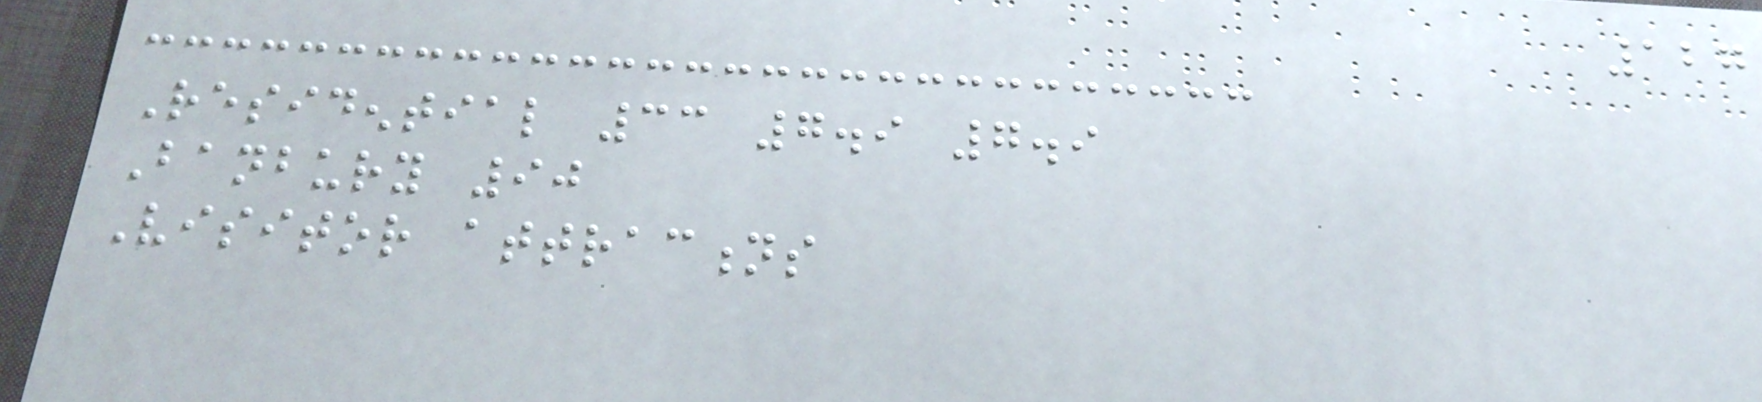127
Residential 33 7.9 7.9
Banbury 90
Visitor attractions
